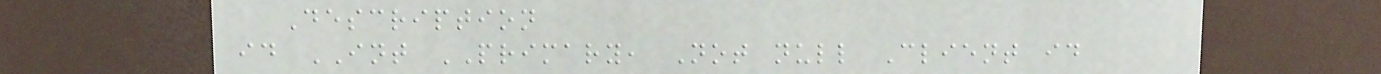Description
id INT PRIMARY, Not null Client id
